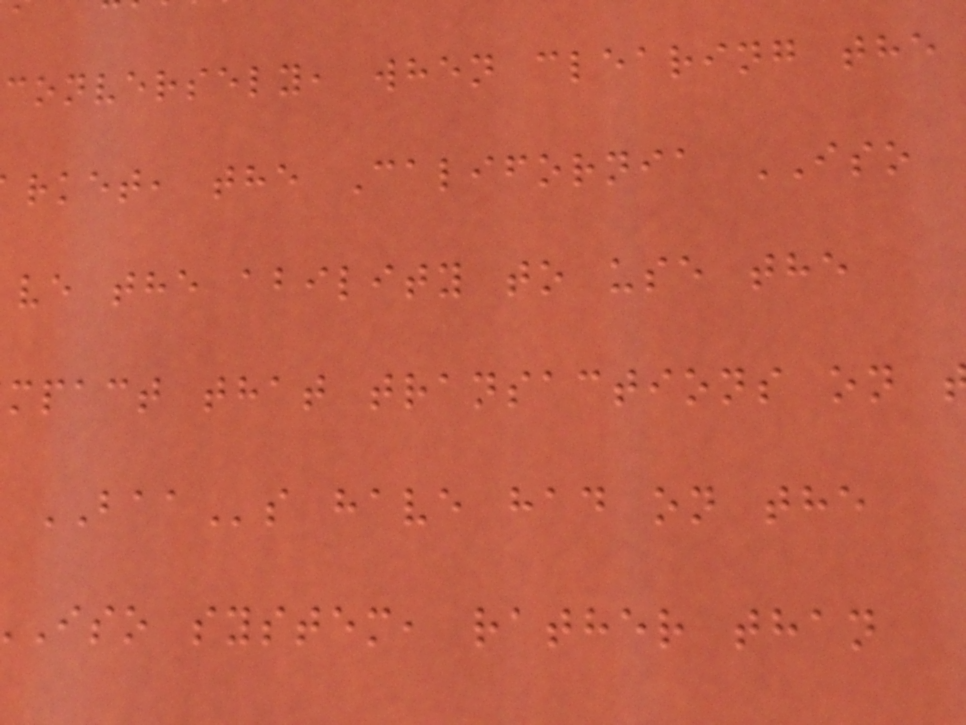conversely, when clearing the
rket, the California ISO
ve the ability to use the
mpact that transactions on
BAAs have had on the
iso system, rather than
